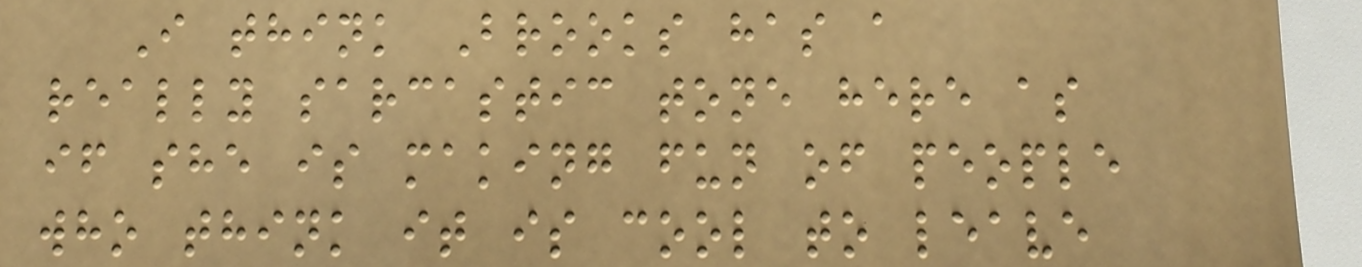I think Brooks has a
really sarcastic tone here as
if she is making fun of people
who think it is cool to leave
